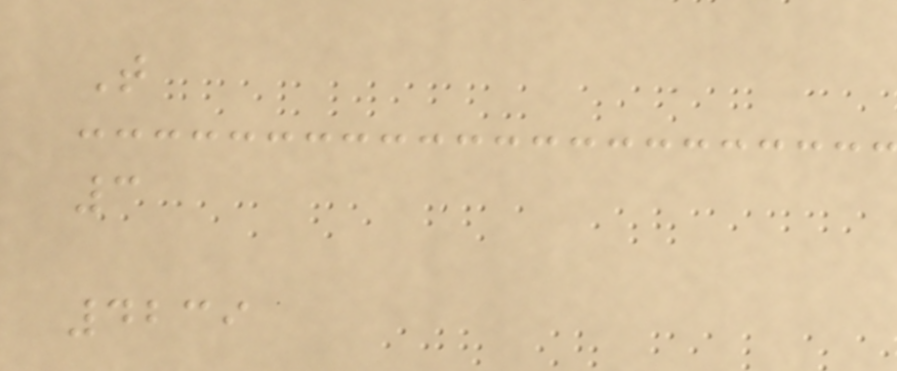T
3
4239
